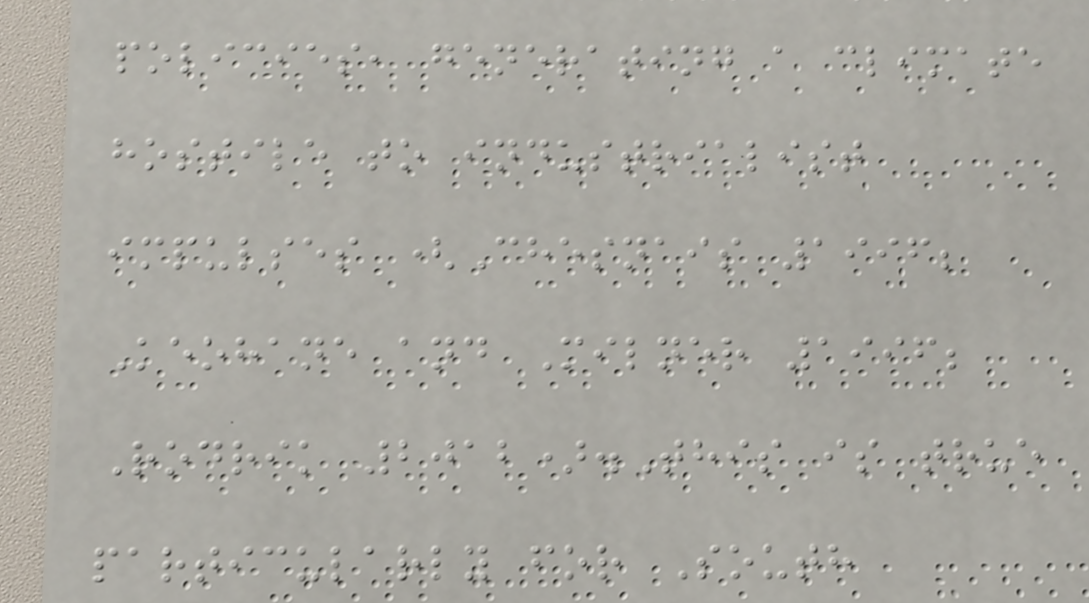policies, generating a climate
hostile to industrialist
impulses (Chesnais 1996;
Keohane and Milner 1996;
Rodrik 2012).This is true
particularly for South
